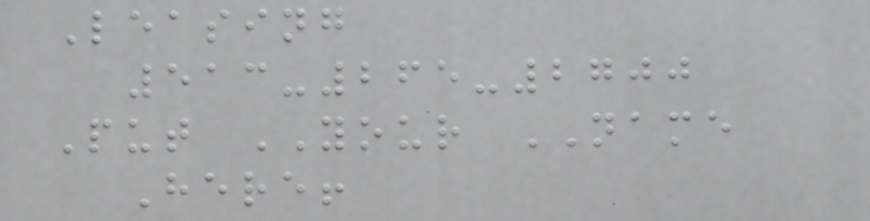Leasing
513-265-2700
Put YOUR NAME
Here!
